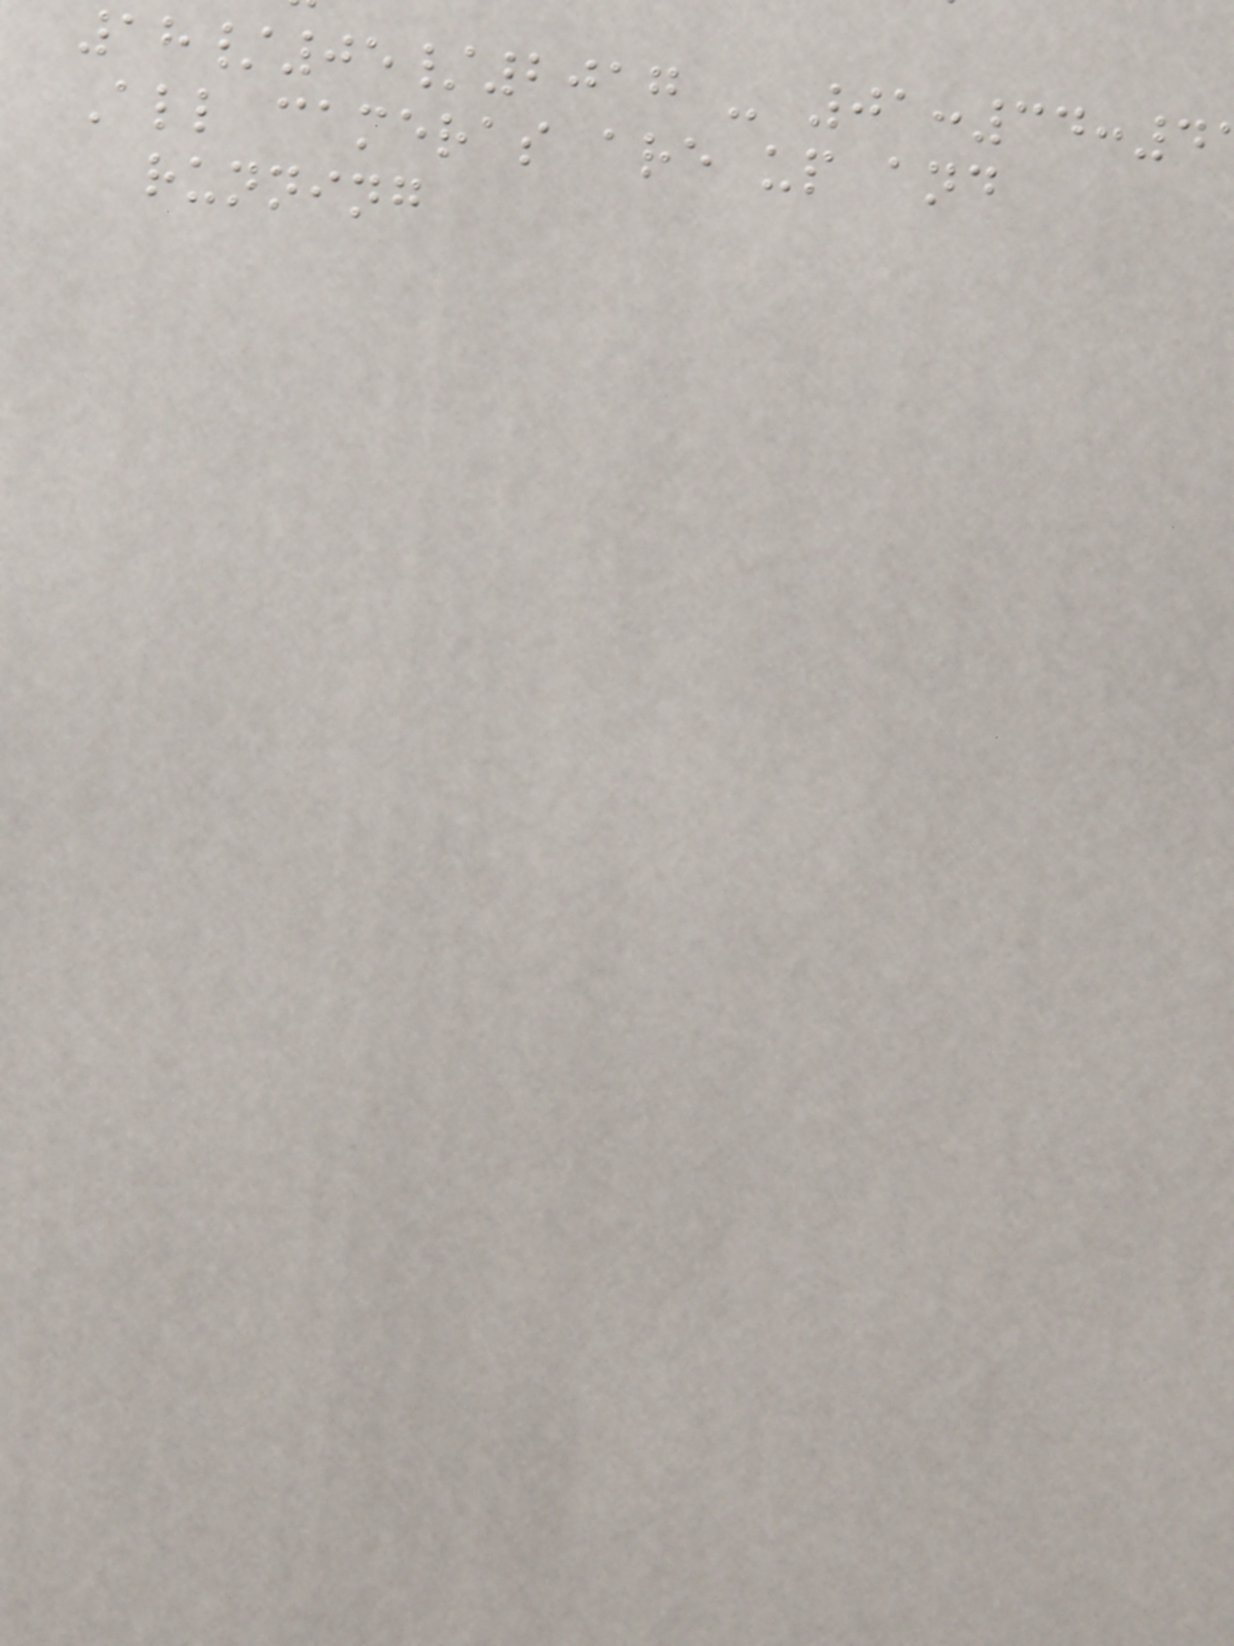18/05/2017 - 01:34:4
All cameras are up and
running
